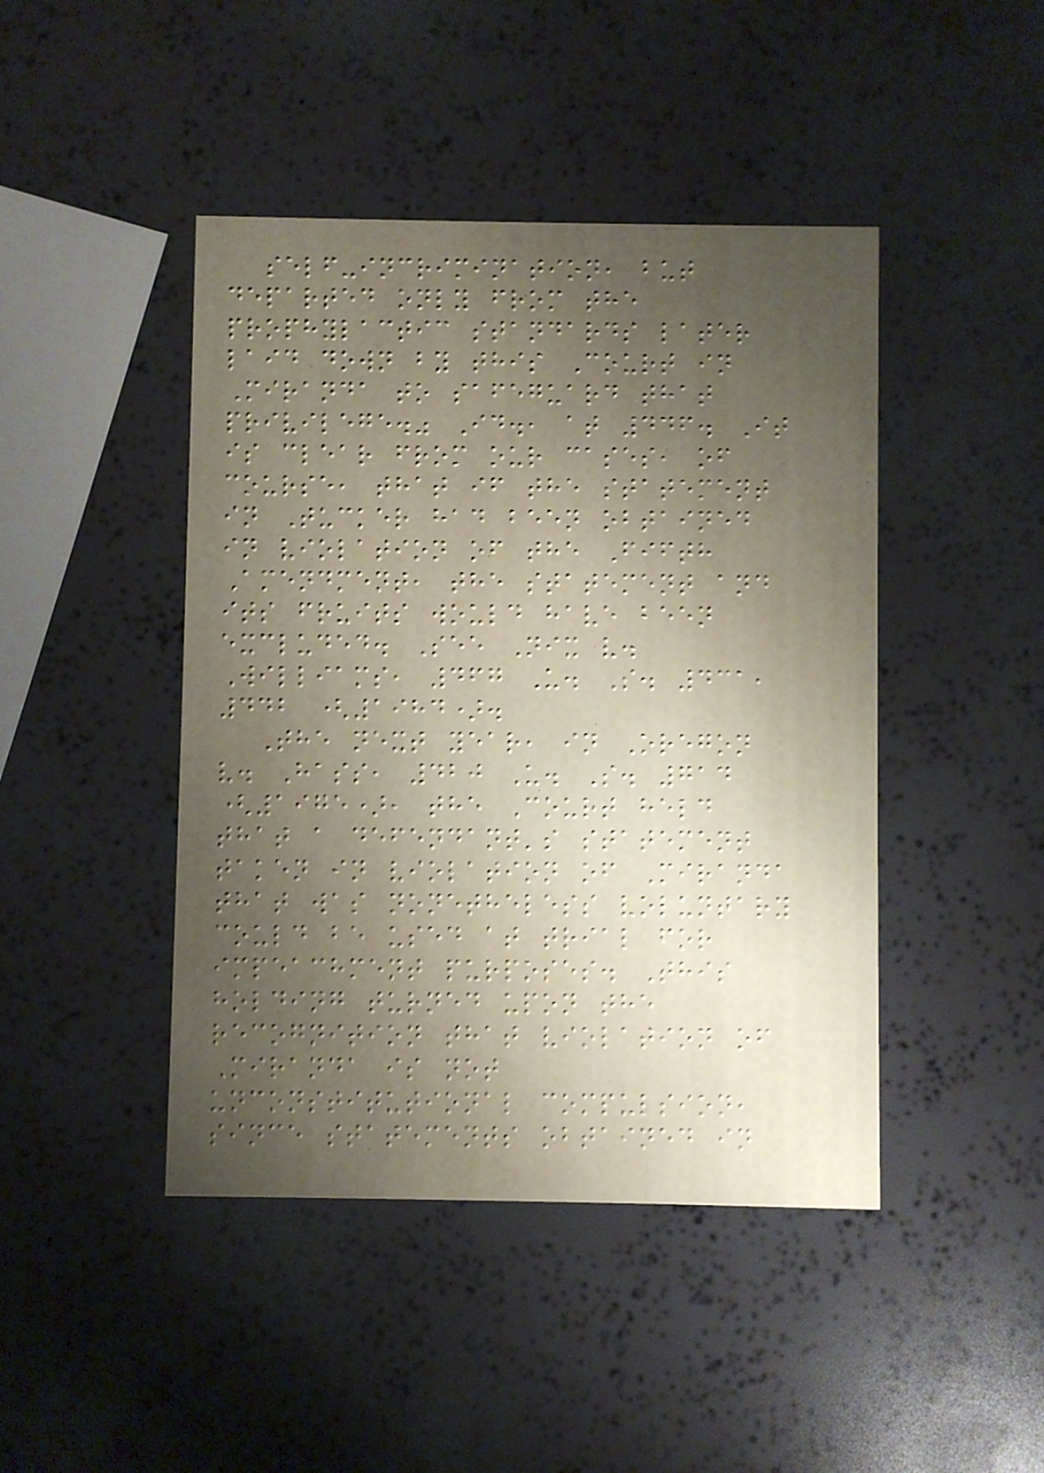self-incrimination, but
departed only from the
prophylactic standards later
laid down by this Court in
Miranda to safeguard that
privilege." Id., at 446. It
is clear from our cases, of
course, that if the statement
in Tucker had been obtained
in violation of the Fifth
Amendment, the statement and
its fruits would have been
excluded. See Nix v.
Williams, 467 U. S. 431,
442 (1984).
The next year, in Oregon
v. Hass, 420 U. S. 714
(1975), the Court held
that a defendant's statement
taken in violation of Miranda
that was nonetheless voluntary
could be used at trial for
impeachment purposes. This
holding turned upon the
recognition that violation of
Miranda is not
unconstitutional compulsion,
since statements obtained in
